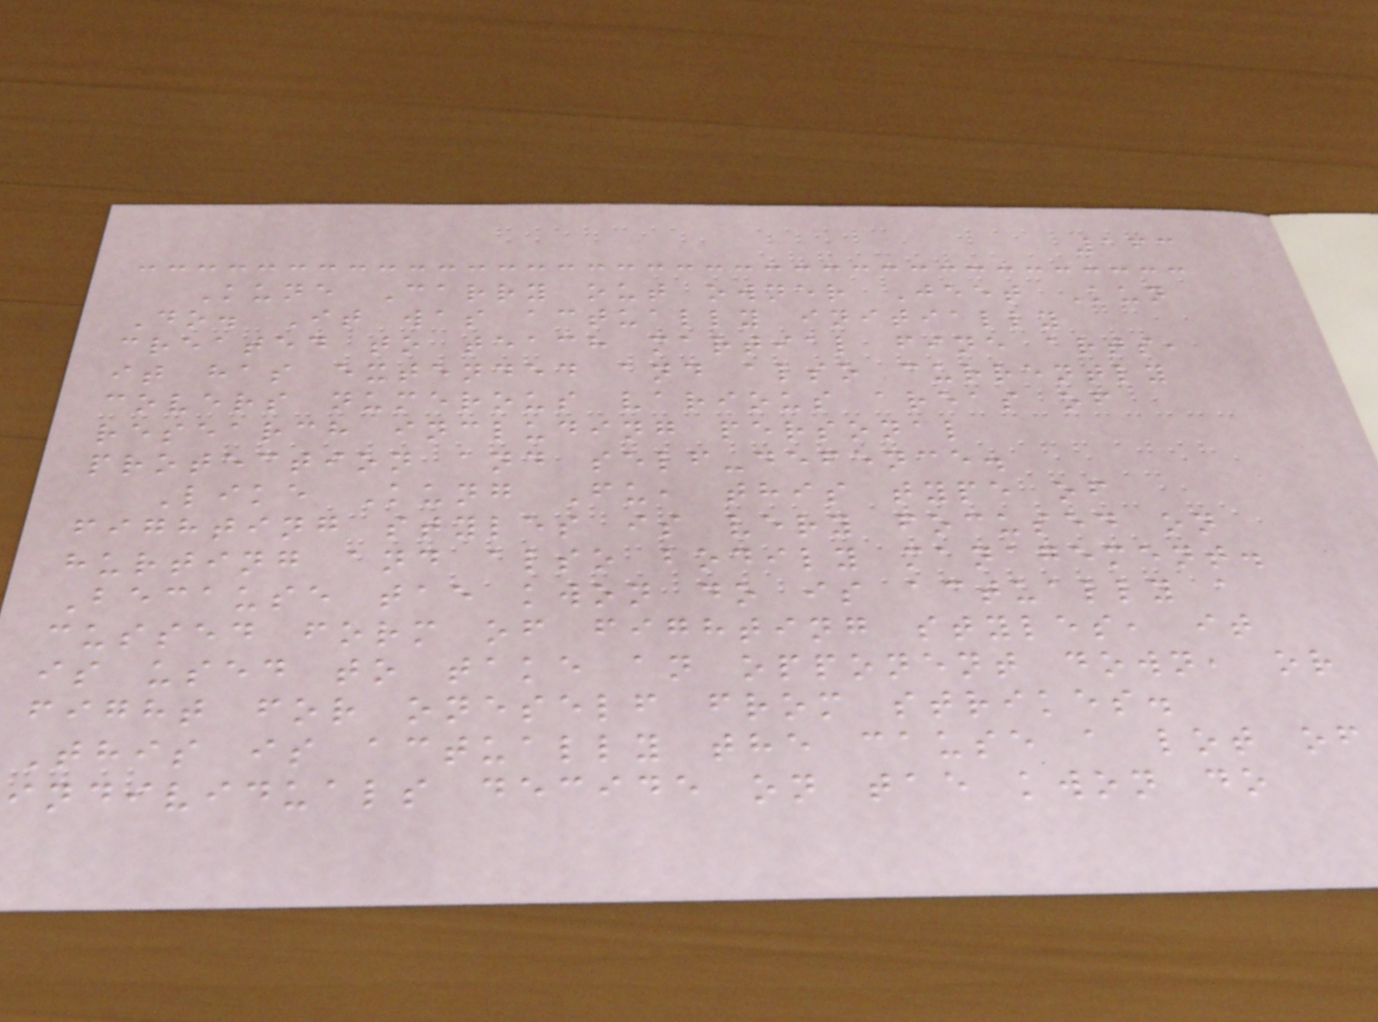163
Kune Carry out owner Jeet Kun
Do. It was actually initially
created to teach martial fine arts,
it has extended and also currently
covers numerous various areas of
research including personal
protection and self-defence.
Like Kung Fu, this type of
fighting styles is very focused on
hurting and also bodily management.
Because tae kwon do is actually a
cussed form of fighting styles, it
is used to take an opponent down, or
fight for oneself from strikes.
This is actually the cause a lot of
individuals decide on tae kwon do
